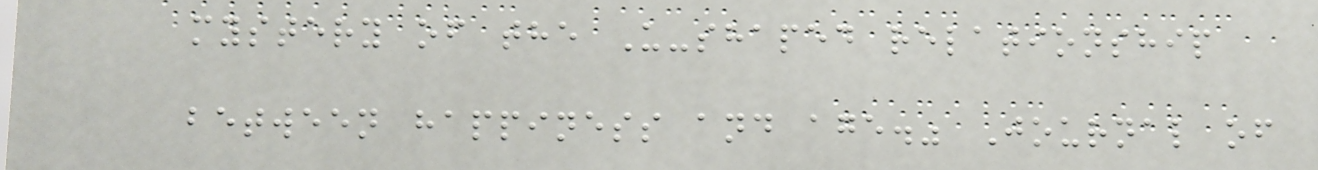mystery of the U-shaped relationship
between happiness and age." Journal of
